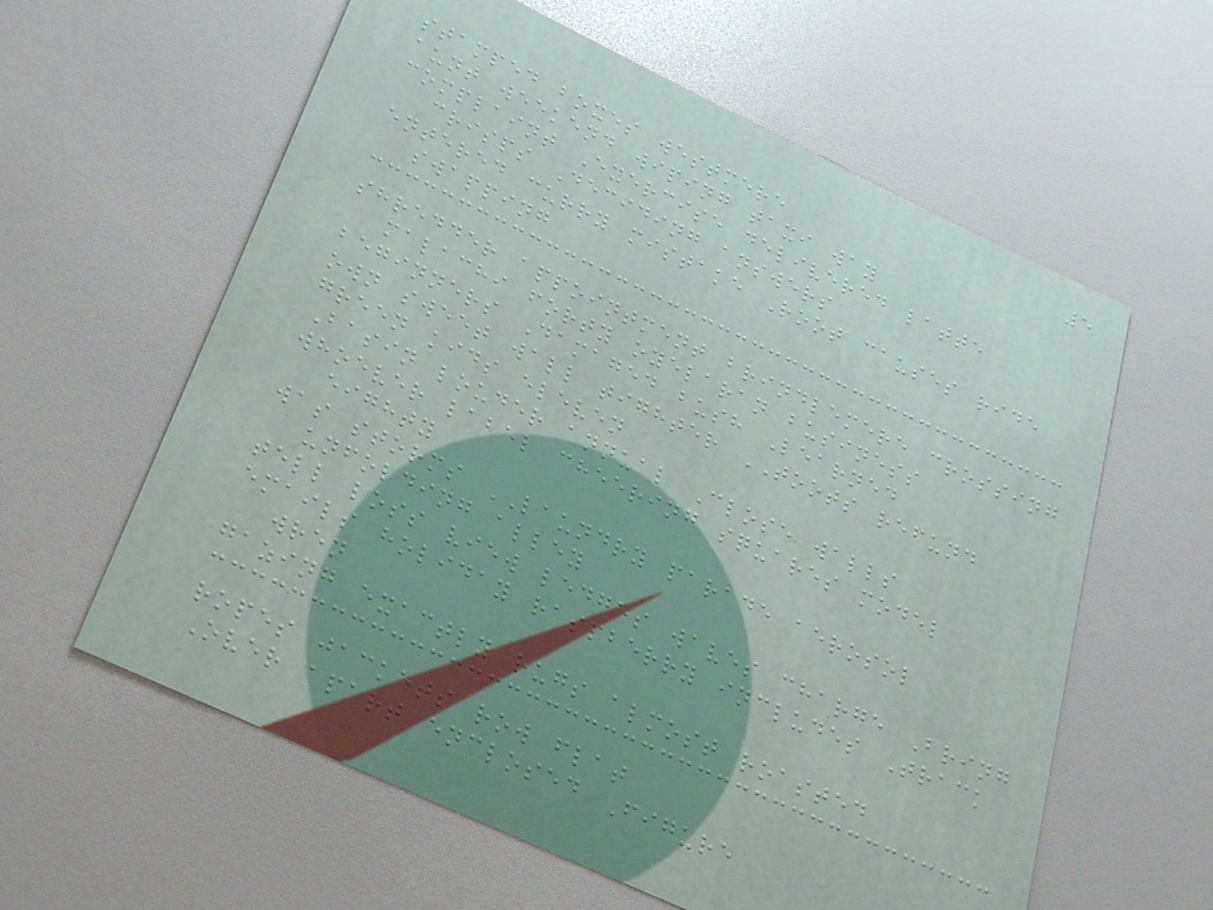5
stamped boxes westmere
aunt weekend wiping taxi way
complaint Exercise delivered latte
crisps Deciding answers
entered curry mistake Root causes ride
swapping
shredder appointment brindlemere crossing
malachi forty oyelaran business
beginners Damaged bush Learned
own sweet wall tighter TOOTS refund
green kids eleven
Basin louder annual Close walls
whoever label cheering squares model
eighty
was storms LAUNDRY parade aerosol
unfolding alley
tell loss view ledges waves charge Bring
emails holiday raspberry includes Track
wren
gazing exactly rugs almost roasted
ropes jackets row flat
Over apart enclosed Figure
